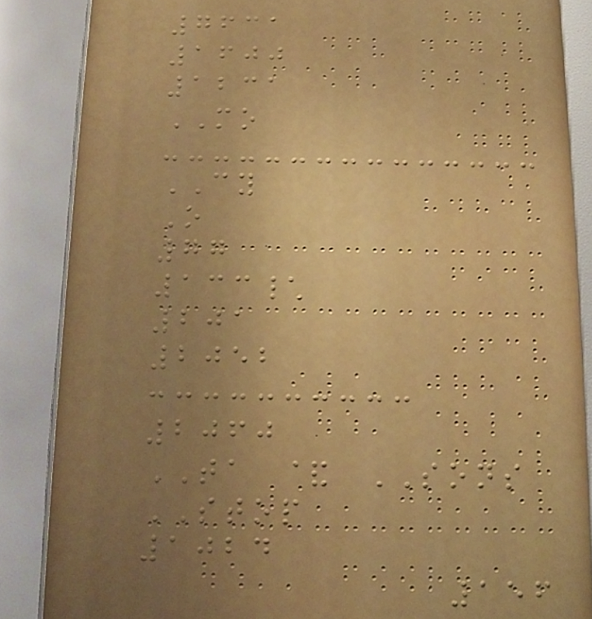7631
1600
1231
MO
CY
O
77
133\
201
2052
2060
TA & SONS
STOP
1024
156
